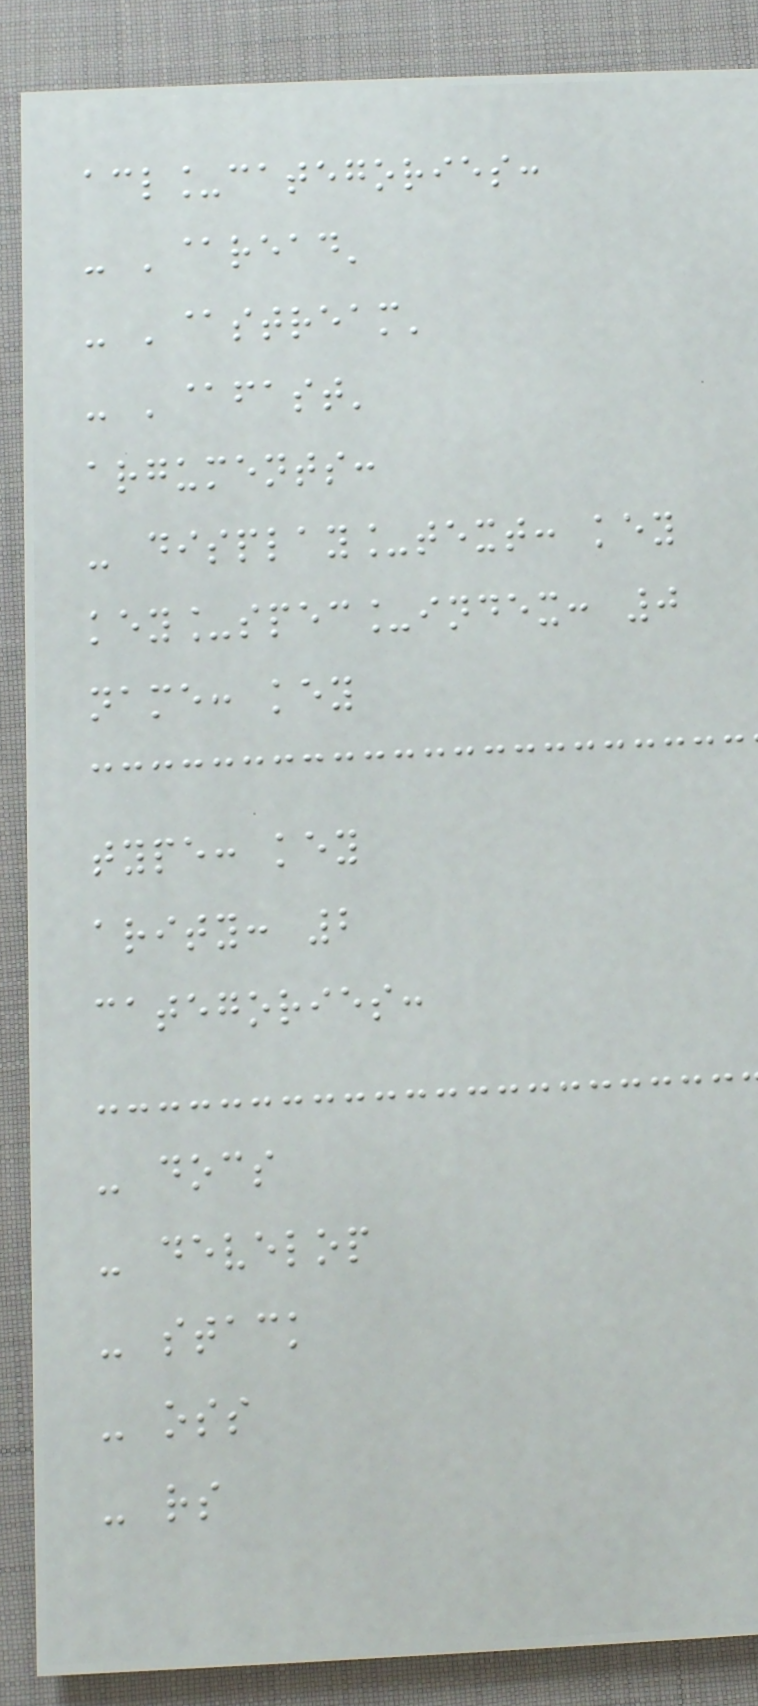acl_categories:
- '@read'
- '@stream'
- '@fast'
arguments:
- display_text: key
key_spec_index: 0
name: key
type: key
arity: 2
categories:
- docs
- develop
- stack
- oss
- rs
